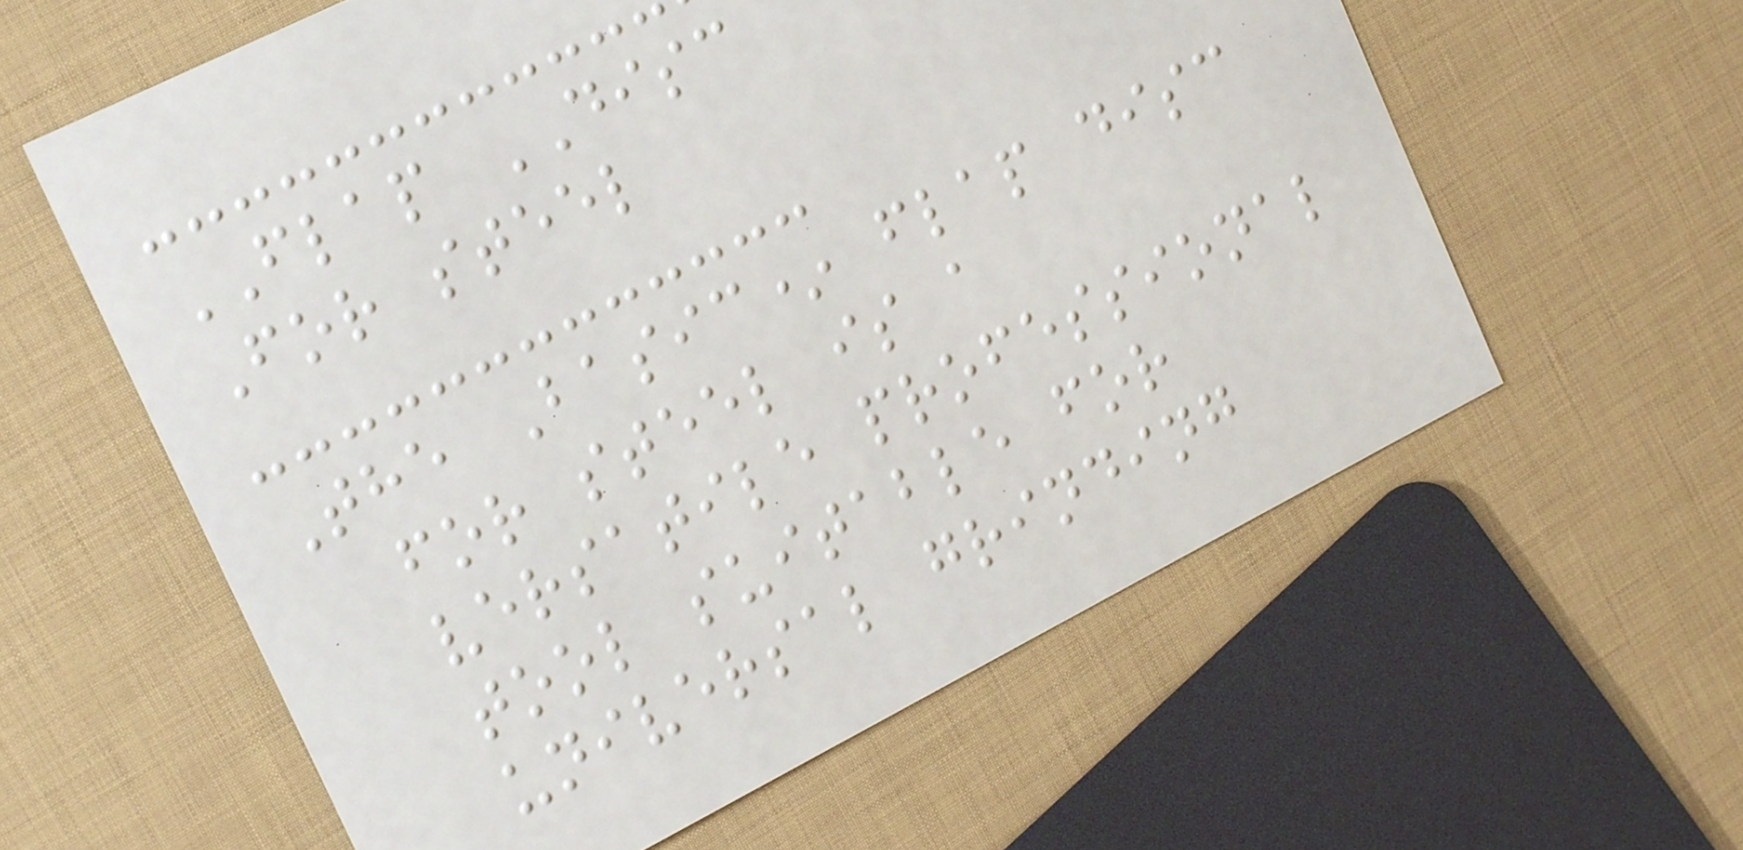FLAP DISC
For steel
The Basic* flap disc
for steel is a
versatile professional
tool suitable for
universal grinding
